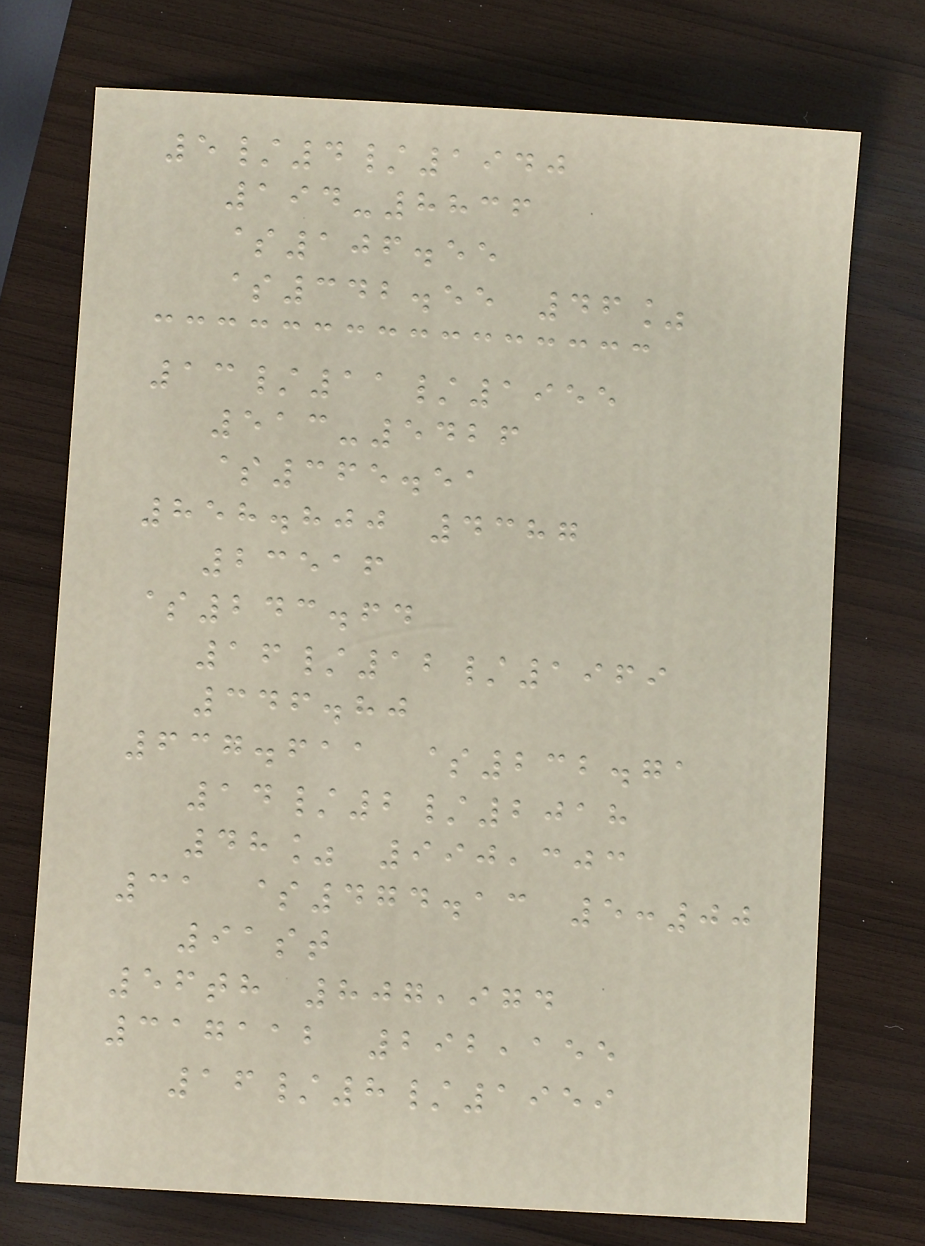5/4/1940
194-8836
$106.55
$342.55 46%
13/11/1955
513-5426
$365.51
858.800 4387
23516
$243.64
16/12/1969
346.80
637.611 $232.71
14/2/2018
48% 990,303
31 $474.13 5:00
91st
56th 807,974
317112 292,155
16/8/1959
